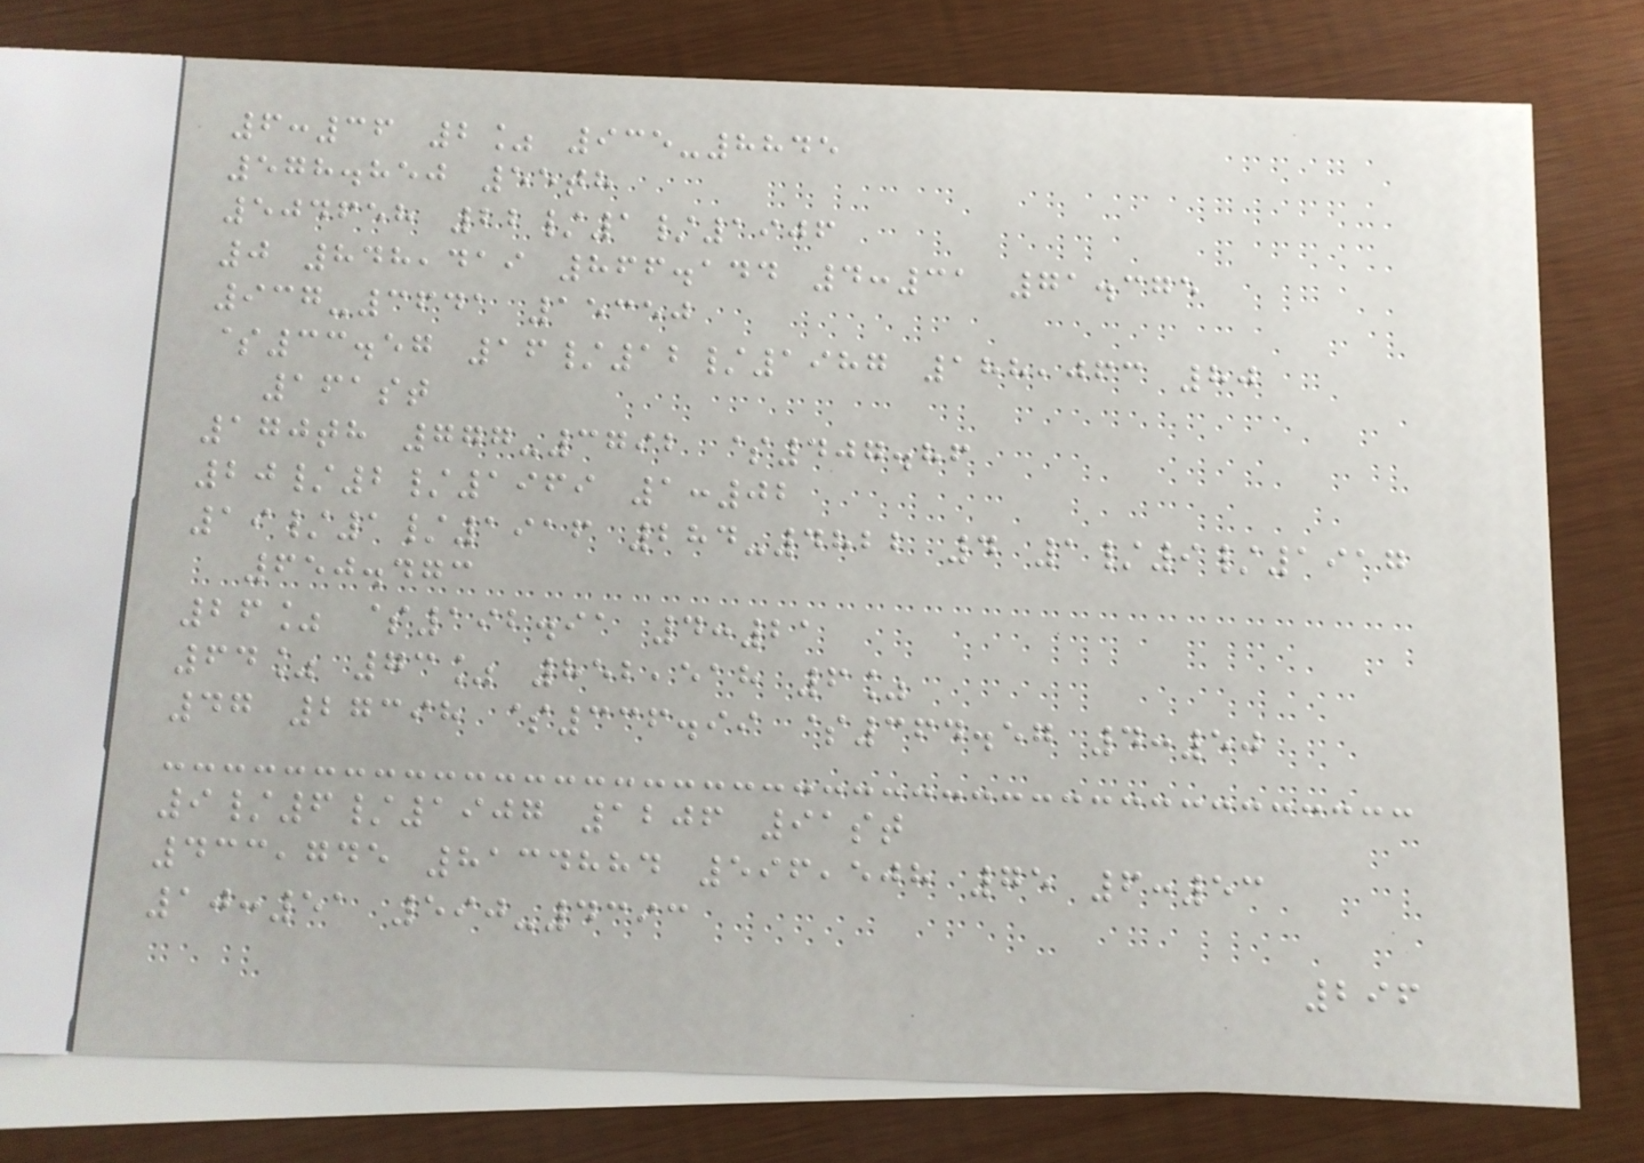6:36 2% 935-8845
578.850 55th
504658 22/1/1906
0 848,419 866.144 4:31 71.375
937-3641 15350
$33.57 16/12/1987 188,063 80
161st
170th 777-3792 $407.86
20/2/1969 1:02
19/1/1916 284-4822 4 1/9/1917
650.473
26% $192.91 4:21
64% 73% 852,518 6%
47 27398 $336.99 $364.57 4:50
9/6/1907 1206 91st
433,745 8134884 596,508 75 6:53
10:51 590-4393
296
